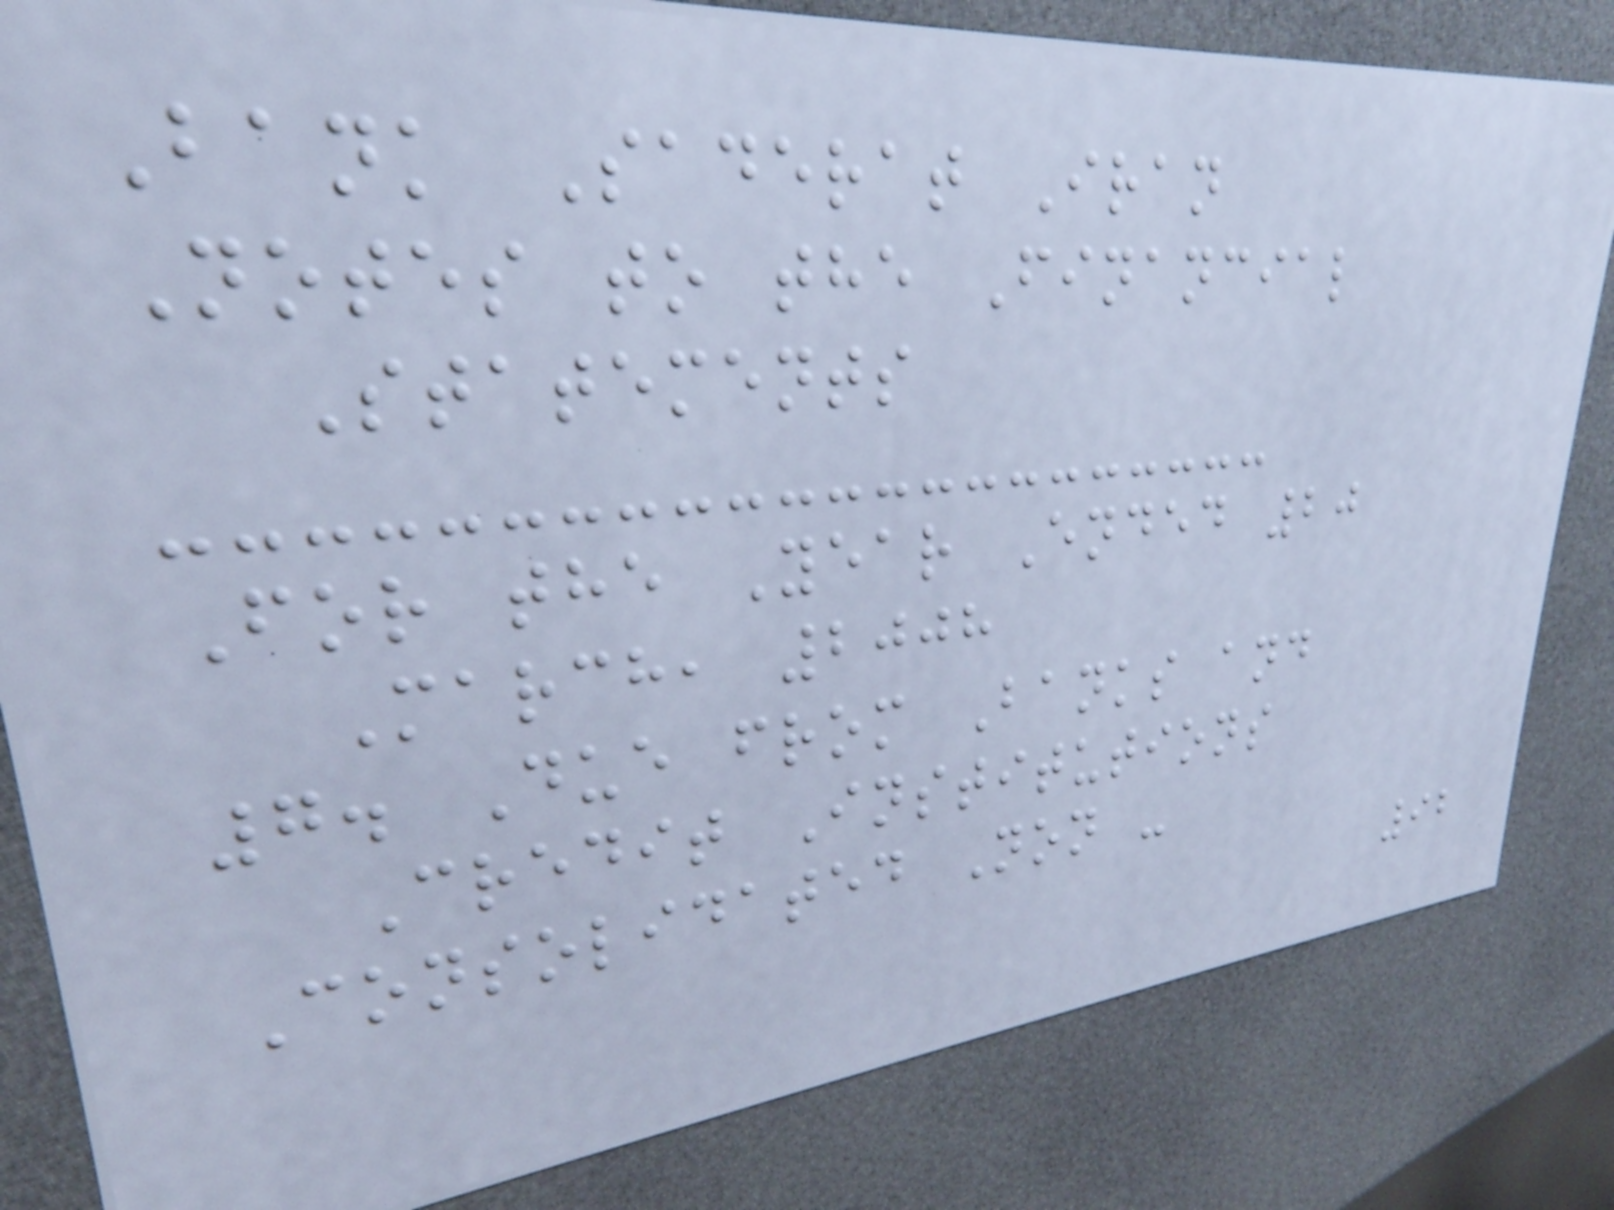Bank Saderat Iran
Notes to the Financial
Statements
For the Year Ended 20
March, 2008
7. Due from Banks and
Credit Institutions
Consolidated Non -
92
